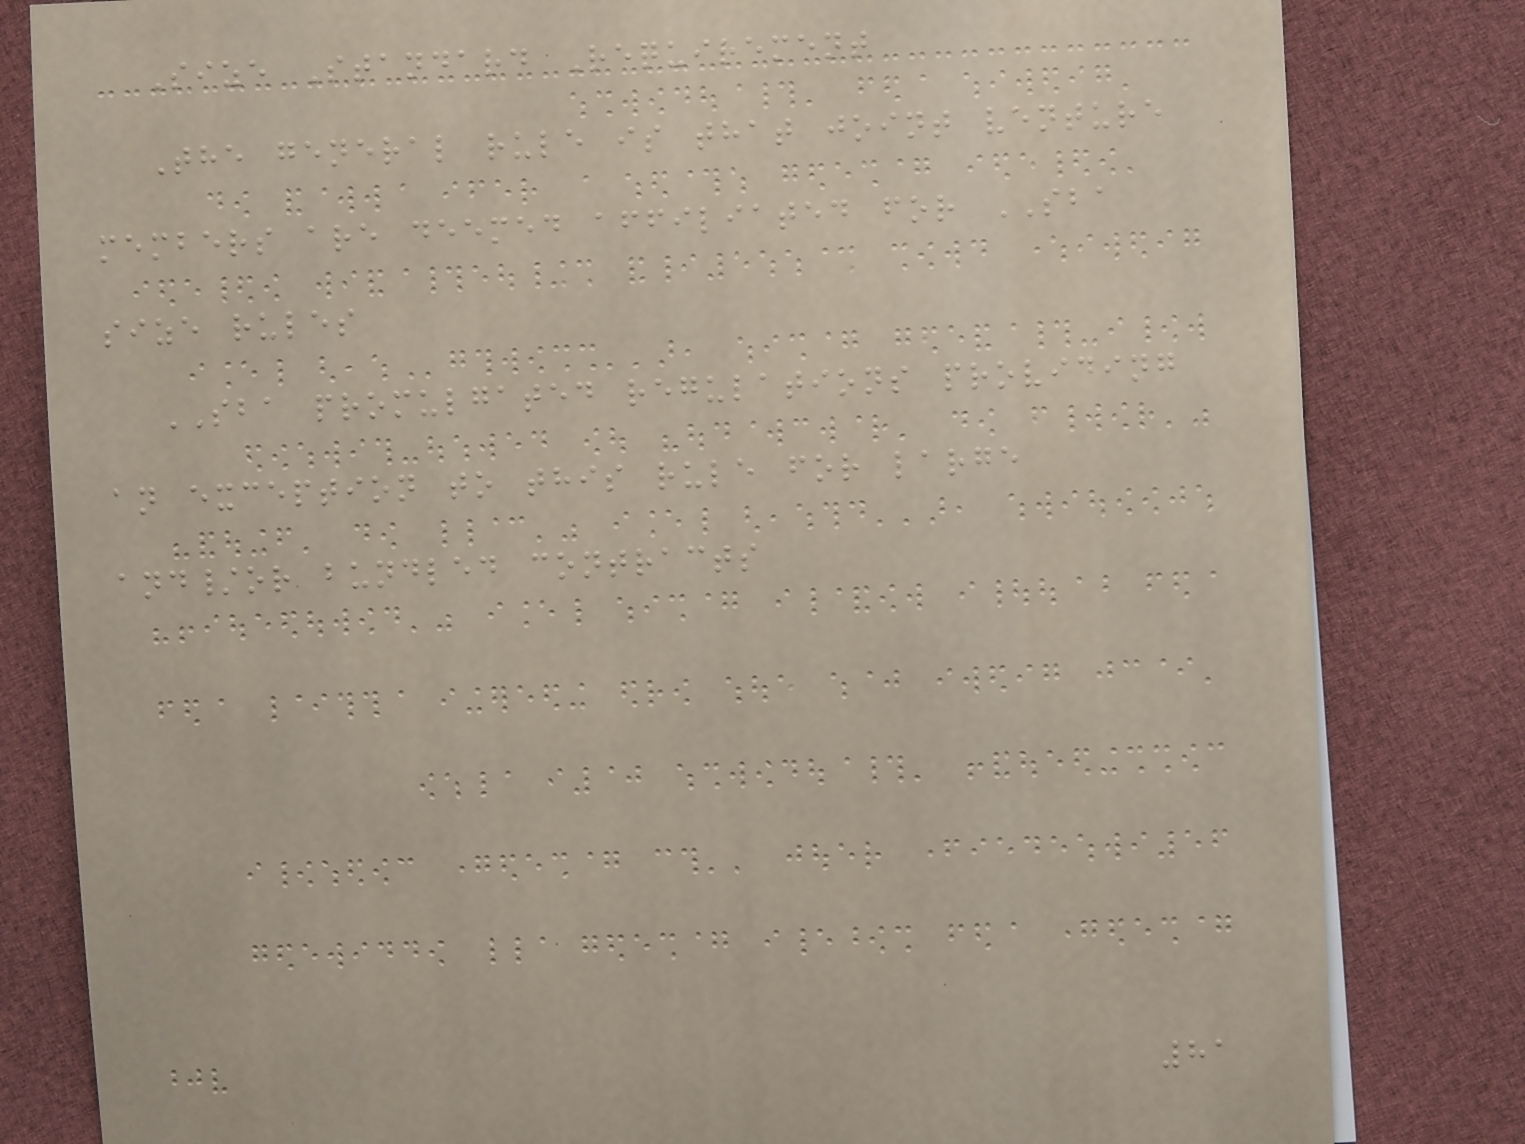Size Standard Requirement
The general rule is that joint venture
members are deemed affiliated for SBA
size rules
SBA promulgated regulations providing
an exception to this rule for large
and/or bundled contracts
81
